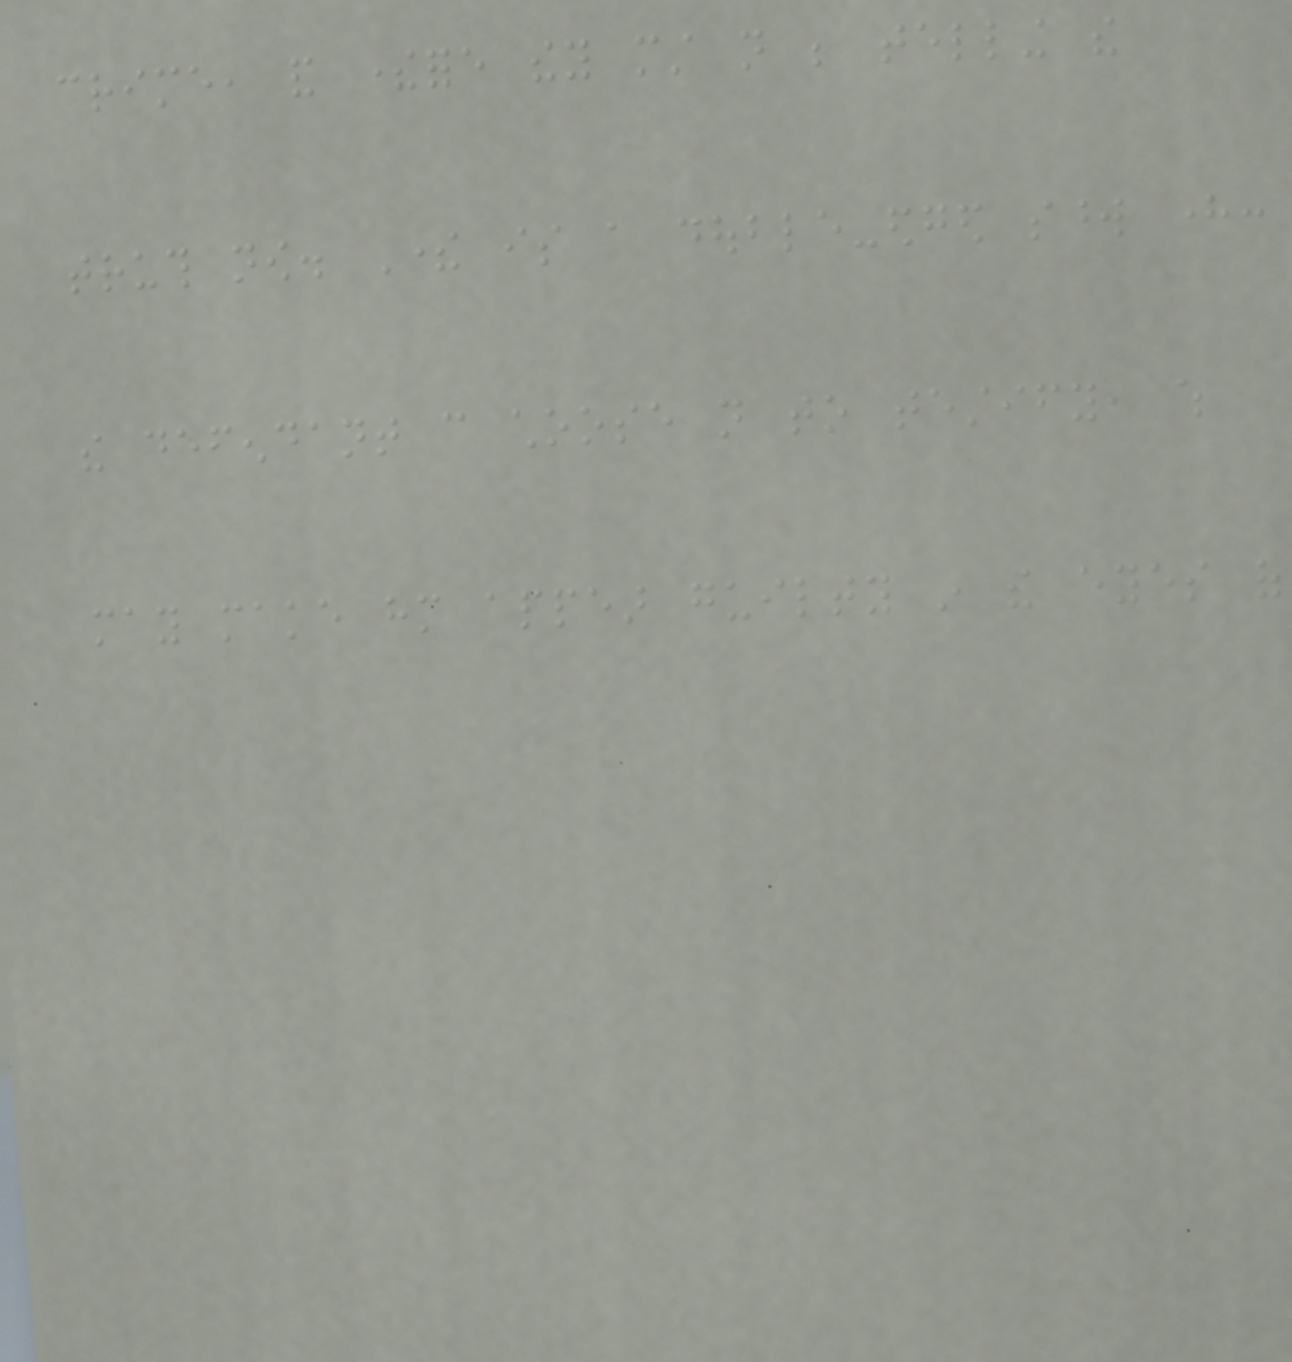crime, and therefore they must not be telling the
truth now. There is a double-edged sword here:
the defendant can choose not to testify, which
may make him appear guilty in the eyes of
